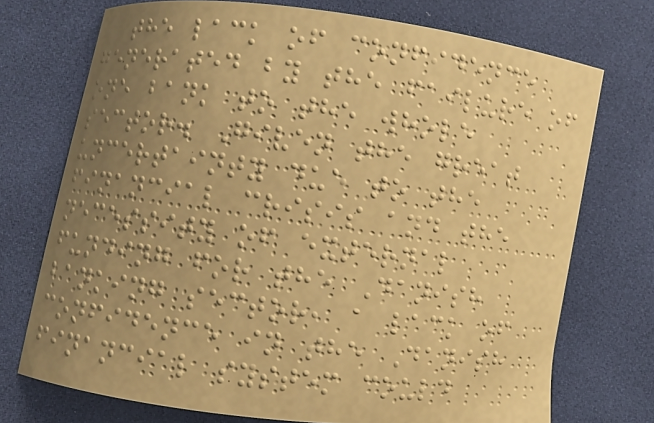the lack of confidence
generated by the failure of
one bank to the whole
sector. Given the great
uncertainty due to the
financial crisis and the
necessity of external
funding for the Danish
banking sector, a lack of
confidence in the Danish
financial system could
